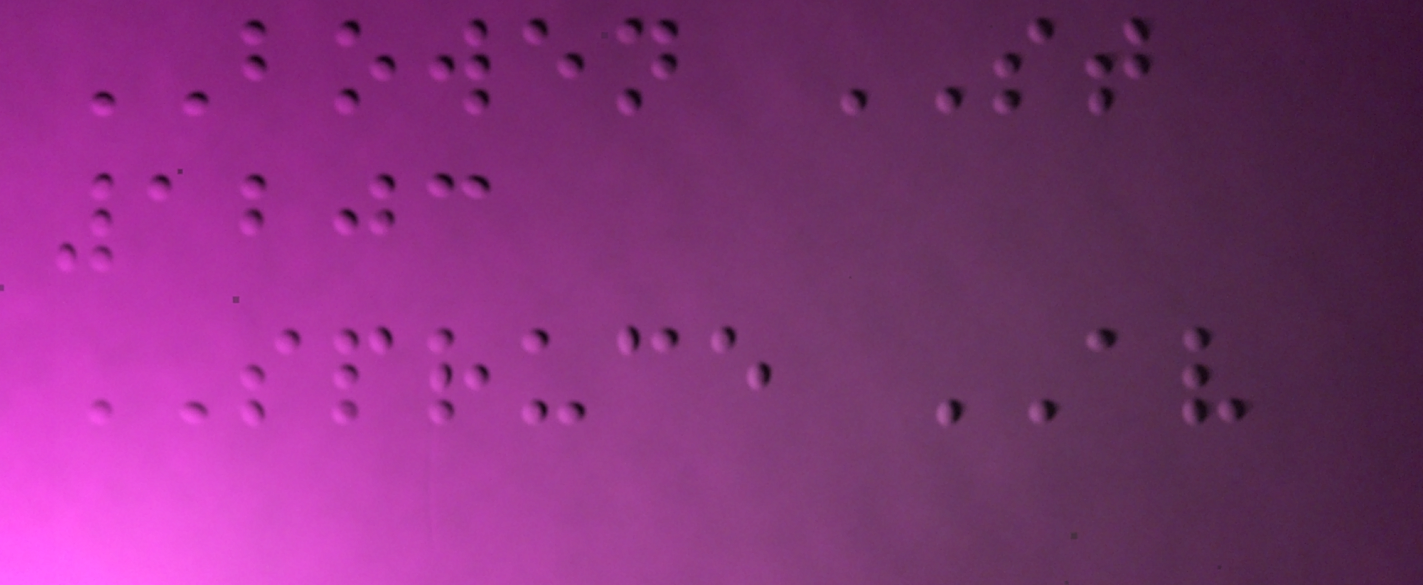BOWEN ST
1203
SPRUCE AV
